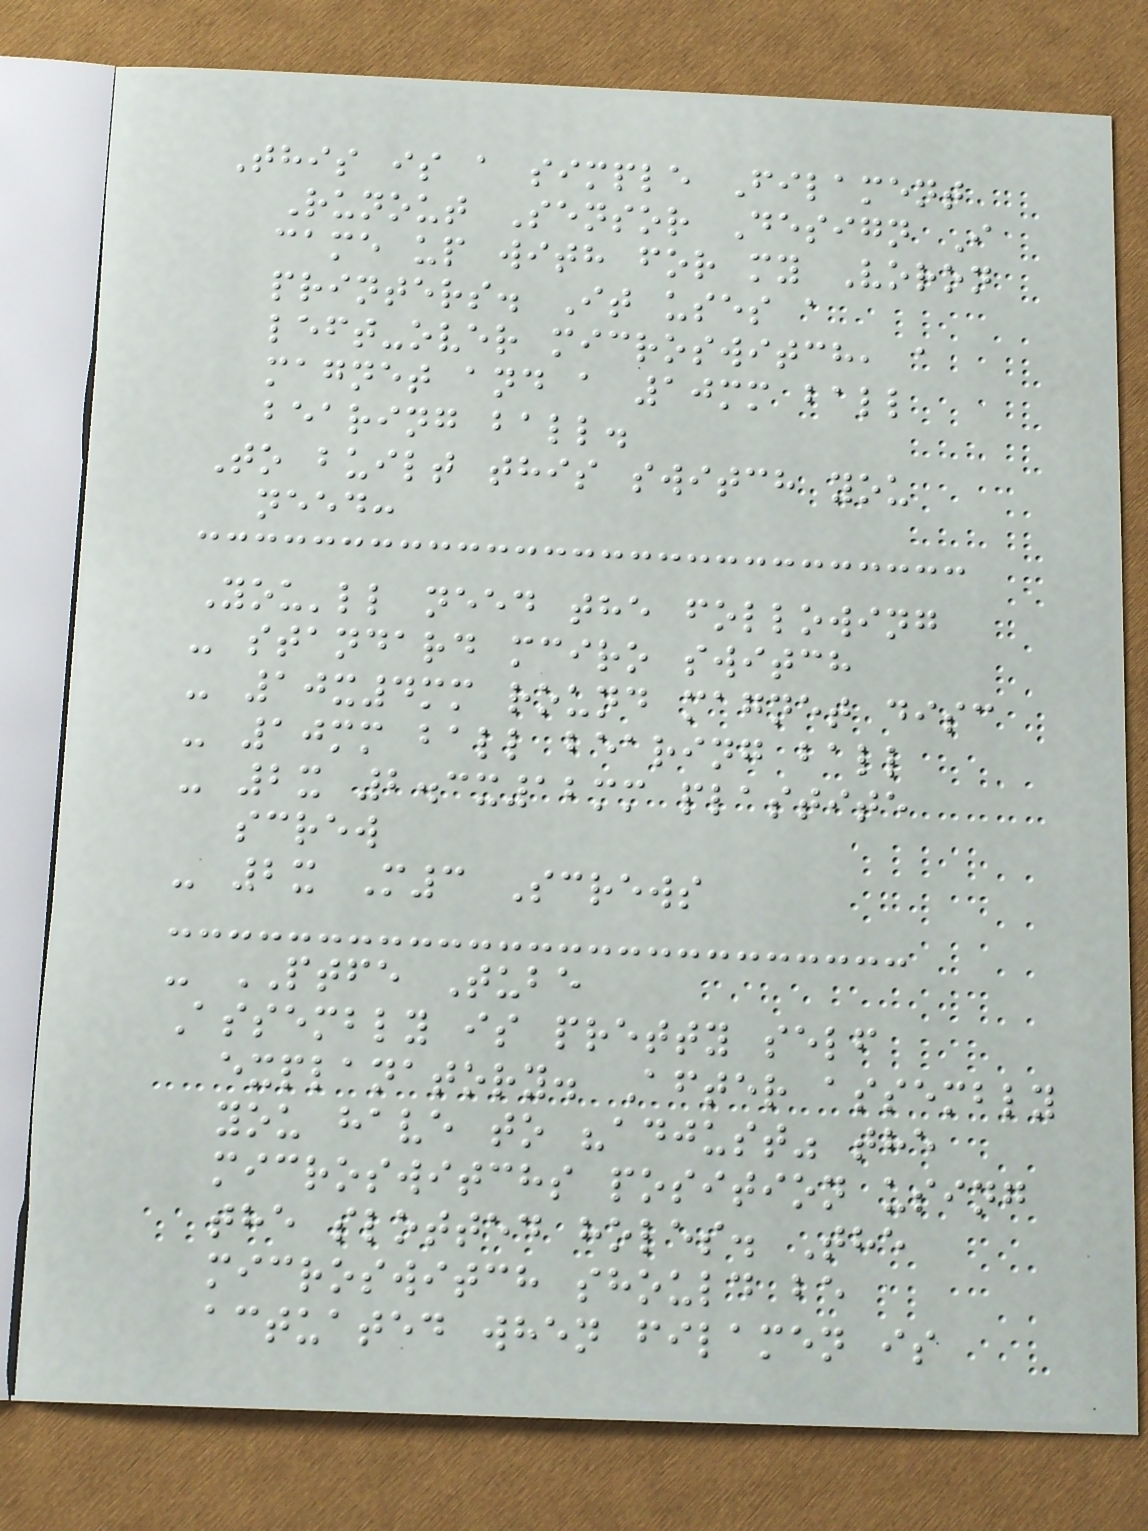This is a simple Filament
Runout Sensor Design I
came up with for my Voron
printers. It uses a
left-over microswitch, a
magnet and a 10mm ball
bearing ball.
To built this switch you
need:
You'll need the following
- standard mciro switch
- 10x4mm round magnet disc
- 10mm ball bearing ball
- 2x 2.3x12mm plastite
screw
- 2x M3 Screws
- PTFE Tube
Assembly is pretty self
explanatory. After assembly
you have to "adjust" the
microswitchs position using
the slotted holes. The
microswitch should be
actuated when filamen is
